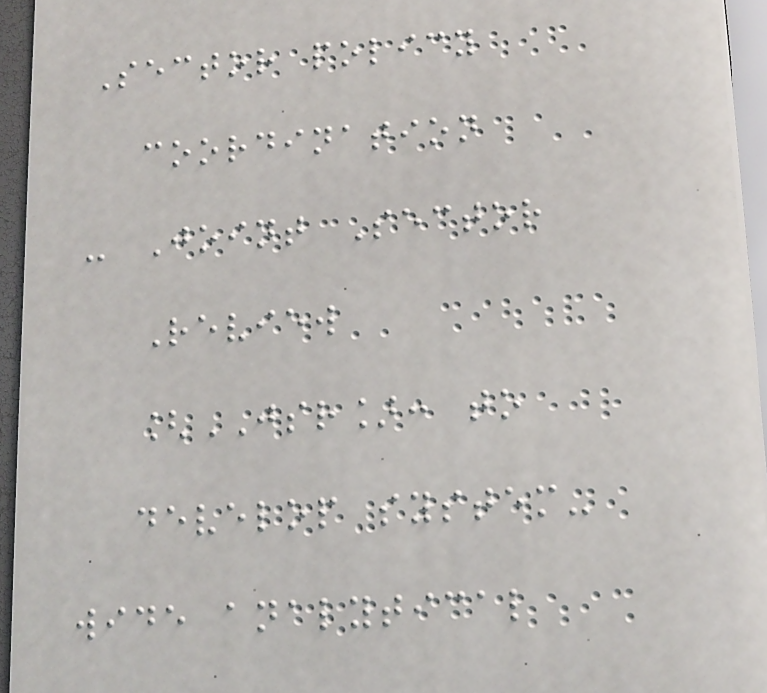Sector policy
coordination
- Joint Sector
Review
[JSR]: to
develop system-
wide analytical
